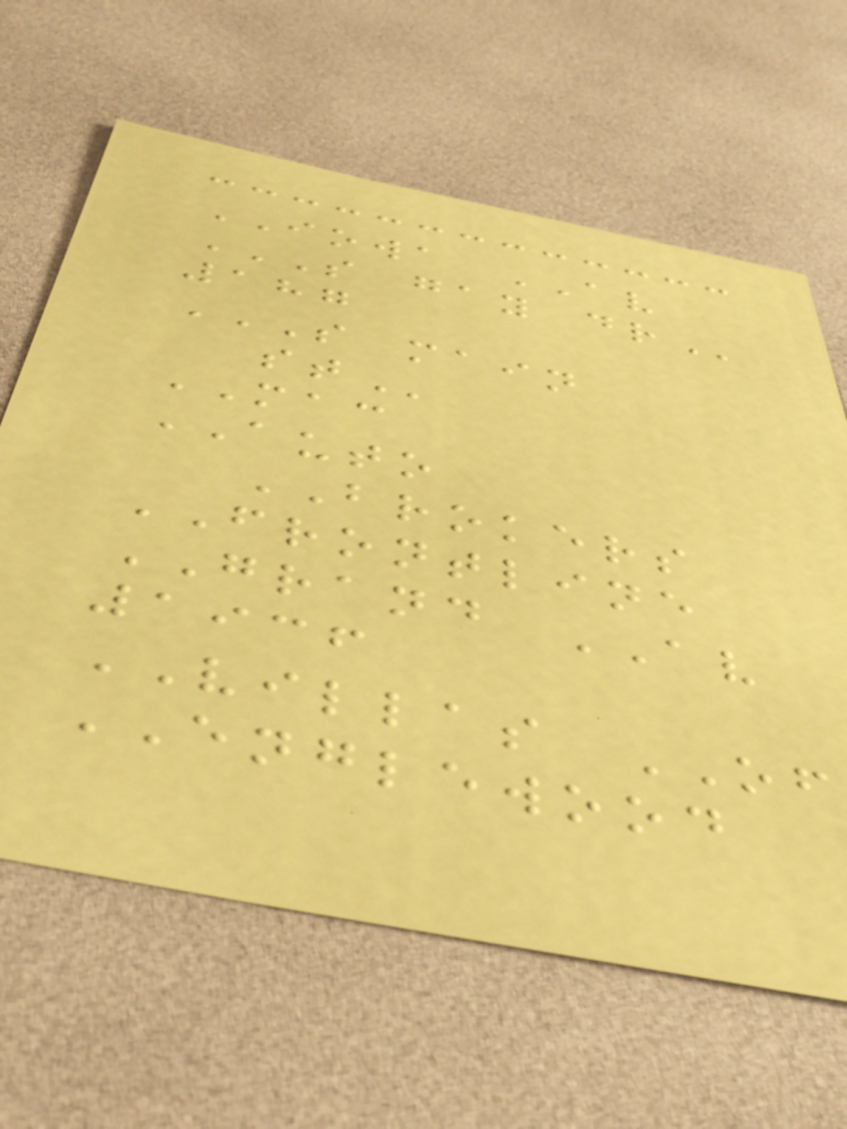IOWA AV
S GAY DR
187
S MAIN
ST
MAC
AUTO
BROKERS
FRONTLINE
GRAND AV
1936
VILLAS OF
ENGLEWOOD
